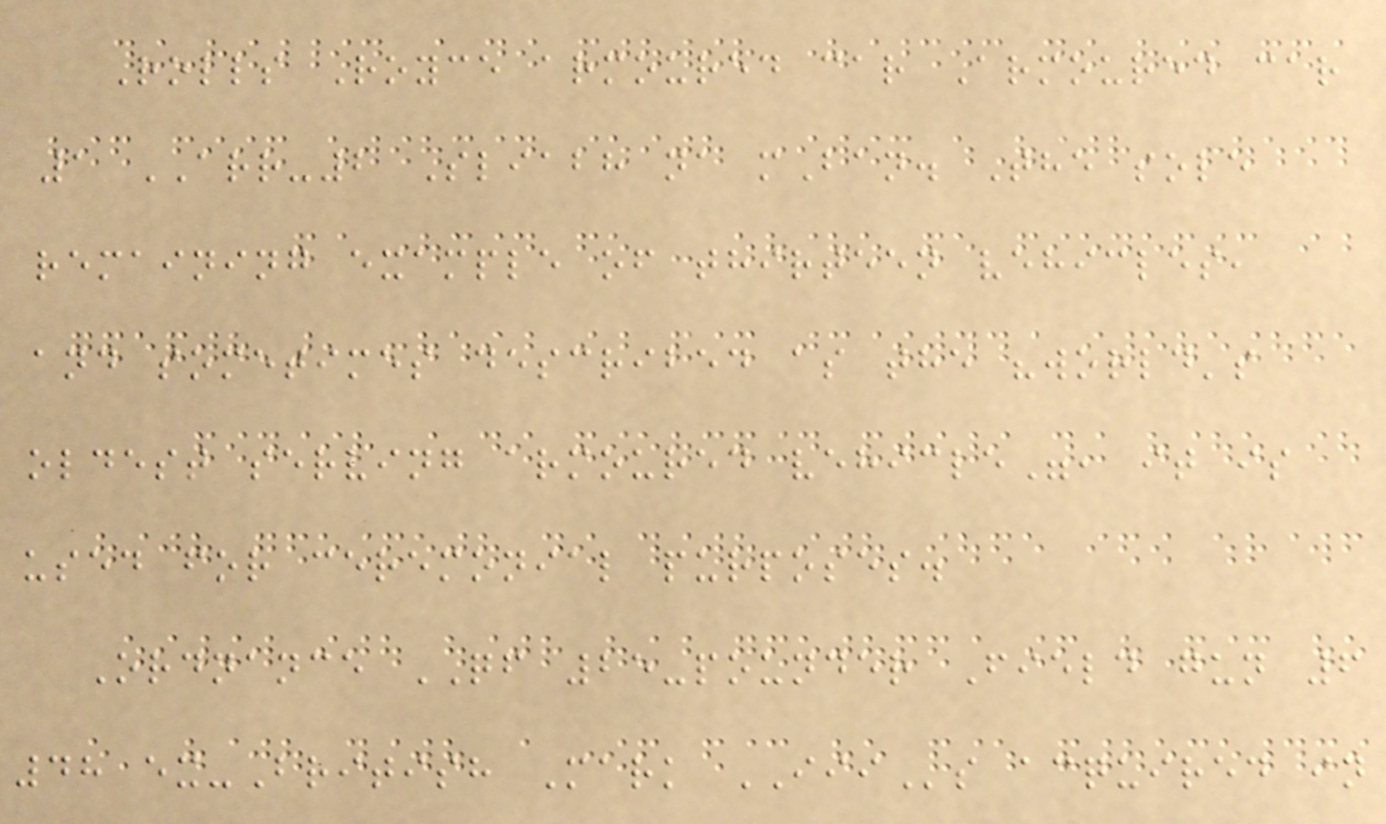Rolls Royce armoured car Armoured car
1 ARR-2 Sliabh na mBan. The sole
remaining example of thirteen vehicles,
and sometimes described as the "world's
oldest serving armoured vehicle", it is
used for ceremonial purposes.
Ordnance QF 25-pounder Field gun 6
48 ex-British Mark IIIs acquired in
